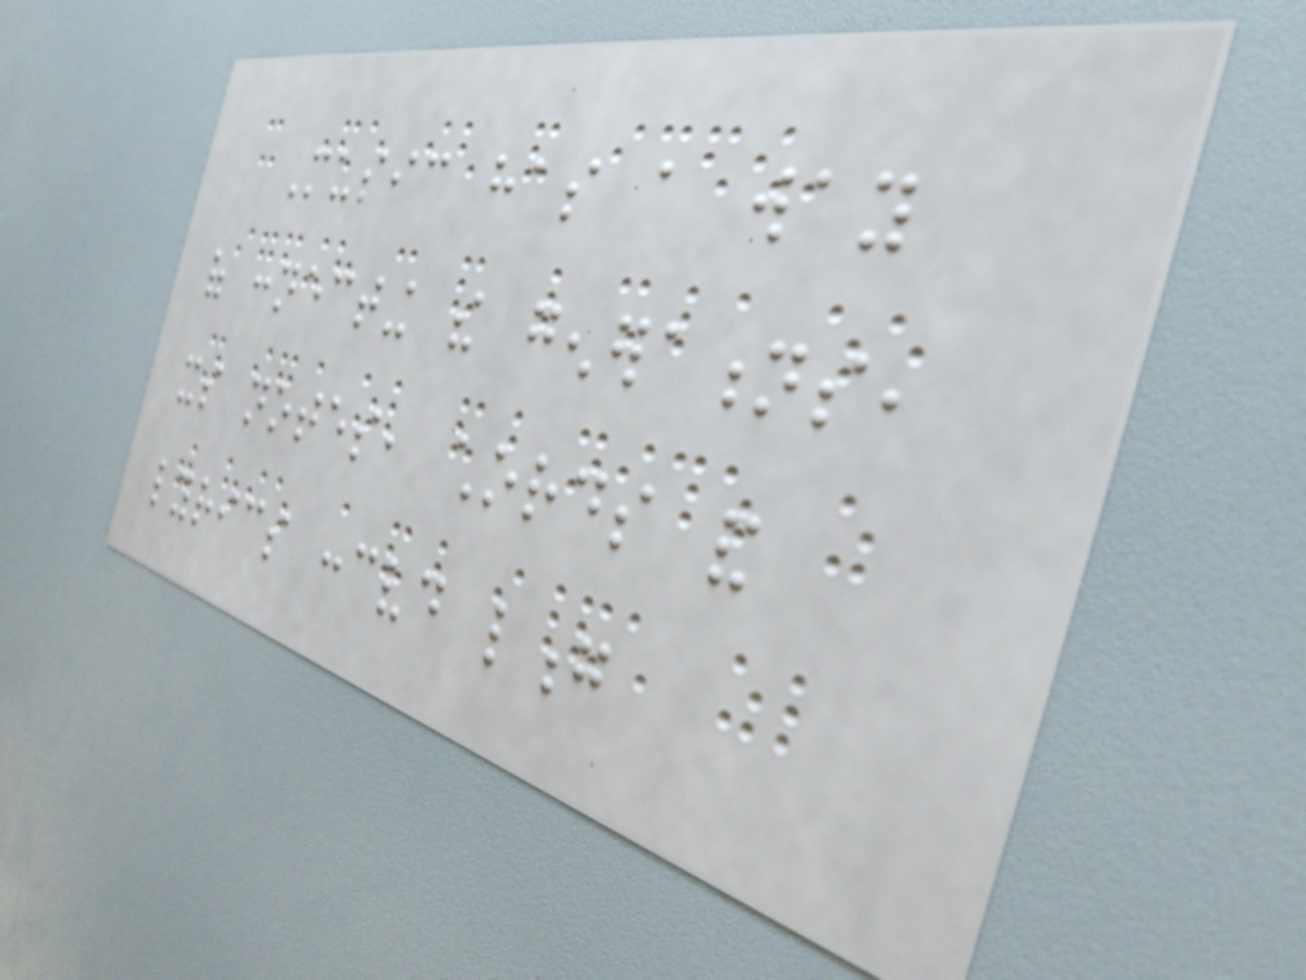Music has a way
of connecting the generations,
its notes, chords and
lyrics conceived long
